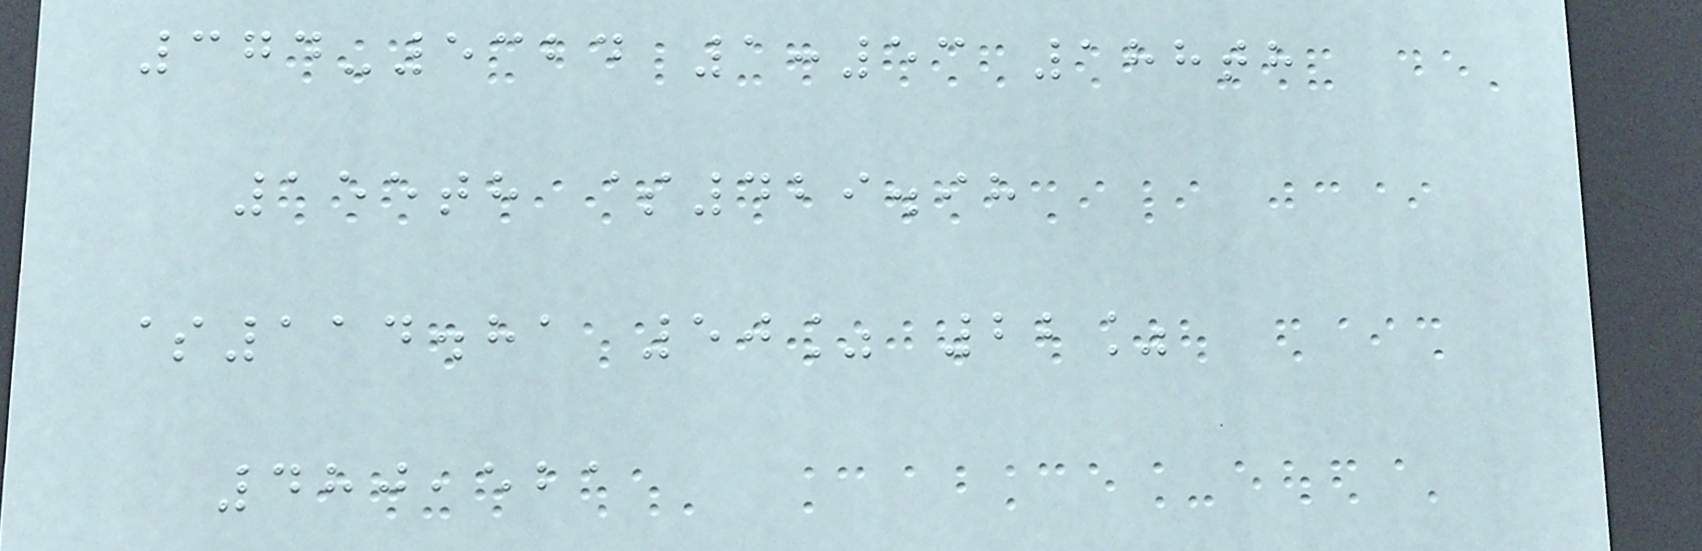374-5324 1:53 188th
155th $429.98
$114.81 50% 22%
480,521
